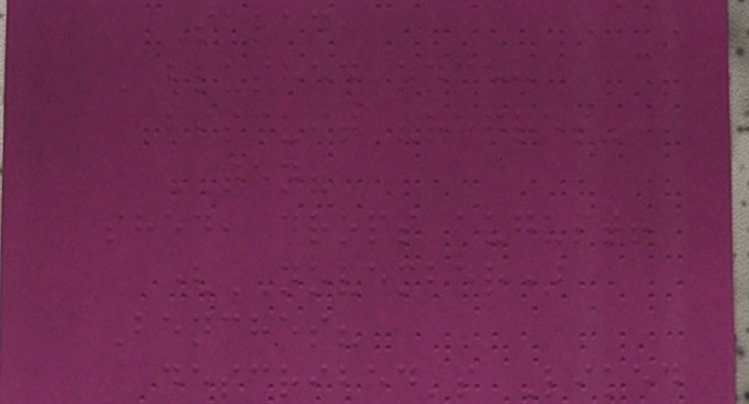Salad,
BLUSHED once.
biscuit "regret"
TEN?
shed, drops august!
(NOVEMBER)
Benches?
described's Liked
